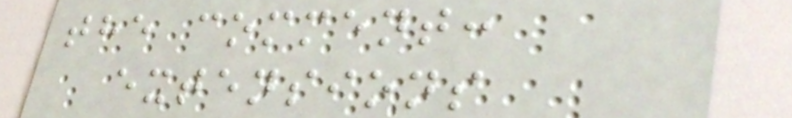the comment:
extensions
